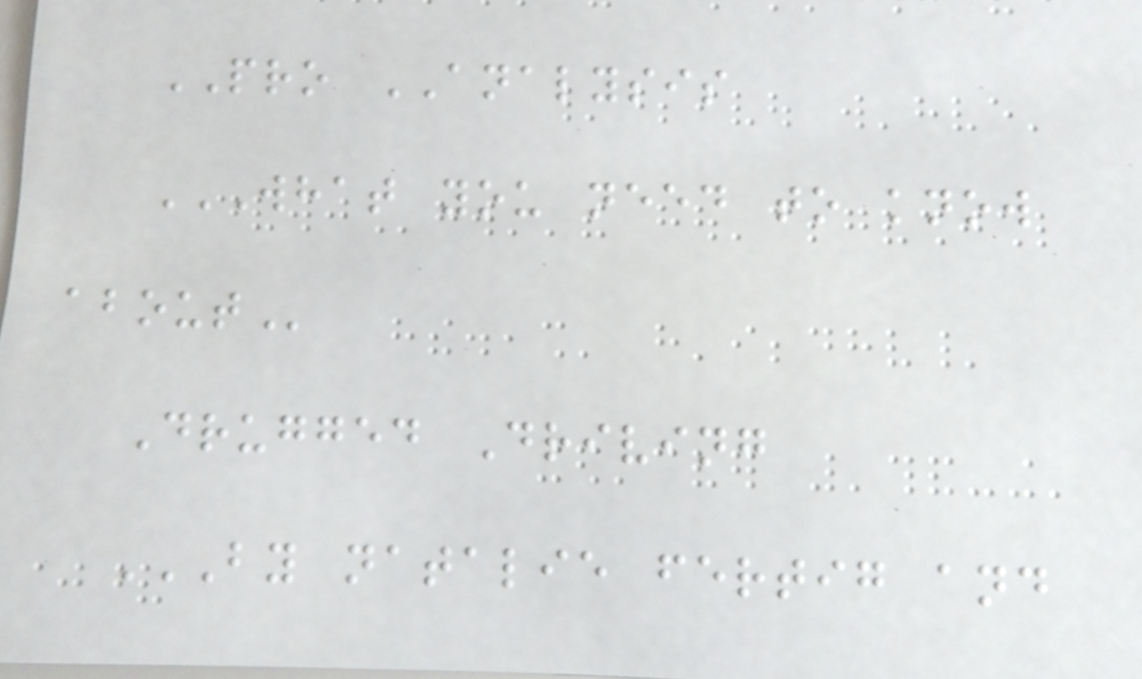PRO ANALYSIS
WHAT YOU NEED TO KNOW
ABOUT
Drugged Driving
BY NATALIE FERTIG AND
